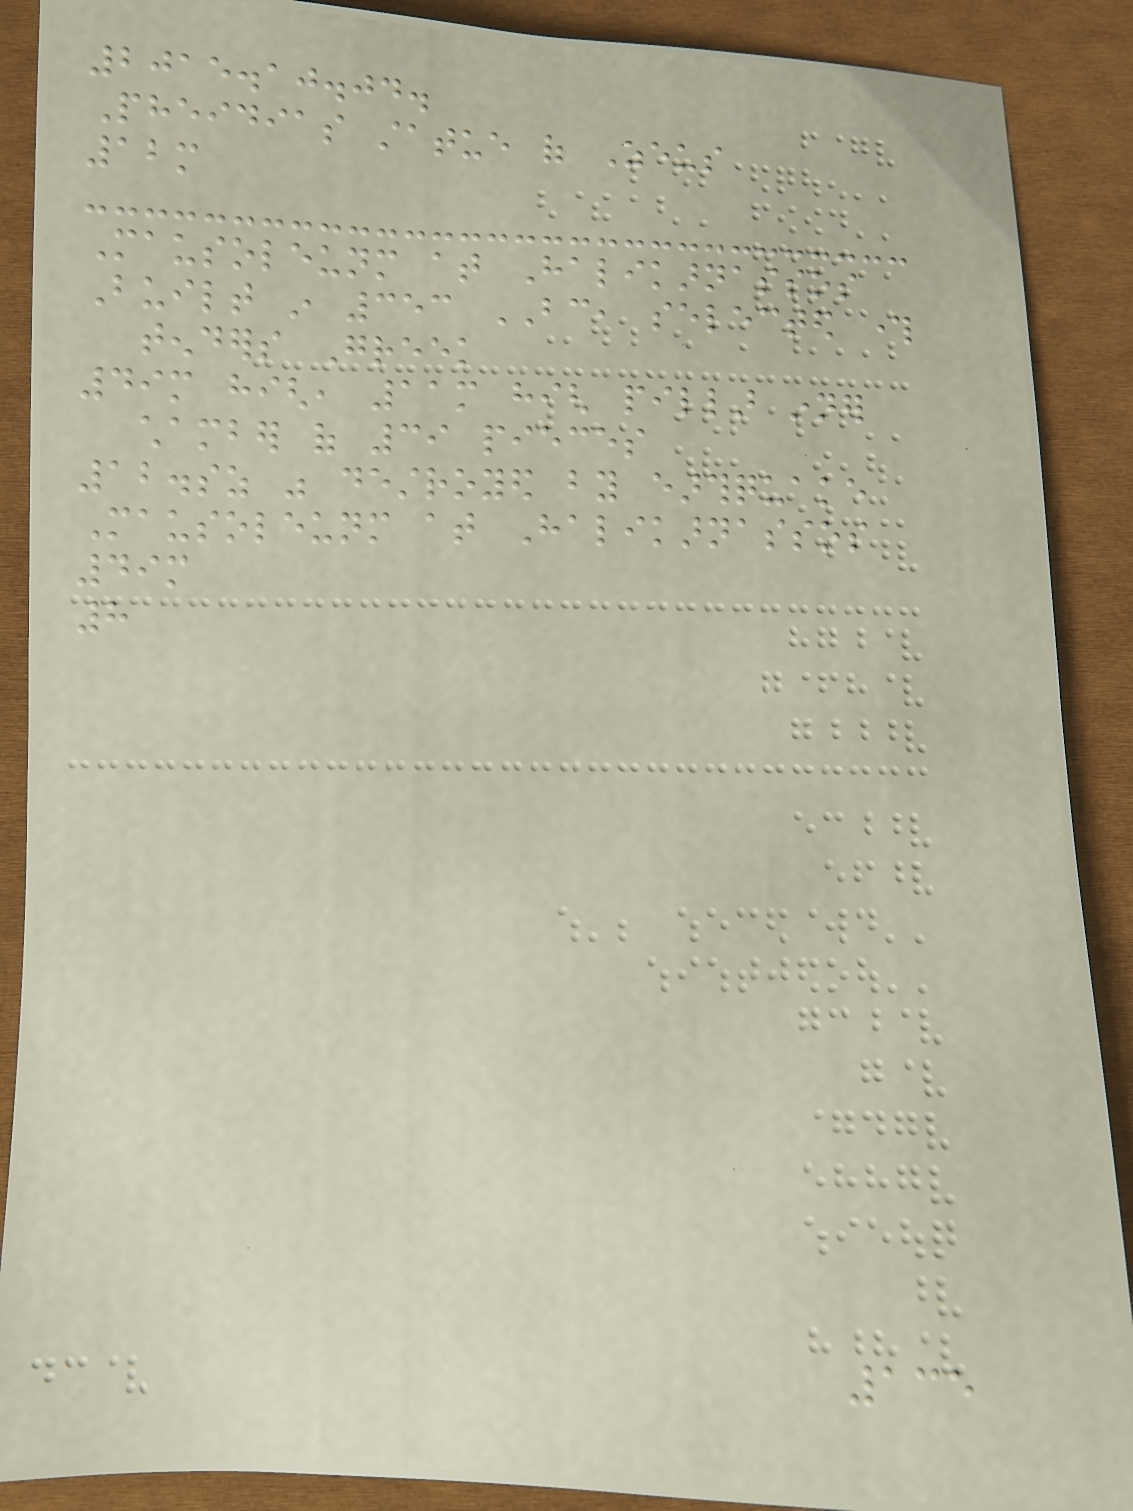2015.10.04.
Pheidias statue of Zeus
12m
Mausoleunm at Halikarnassos
Built in 353 BC, selected through
tenders Greek
49m high, 11m high pillar inner
chamber of 39 pieces
12.sz was destroyed by earthquake
Mausoleunm at Halikarnassos
49m
8
135
